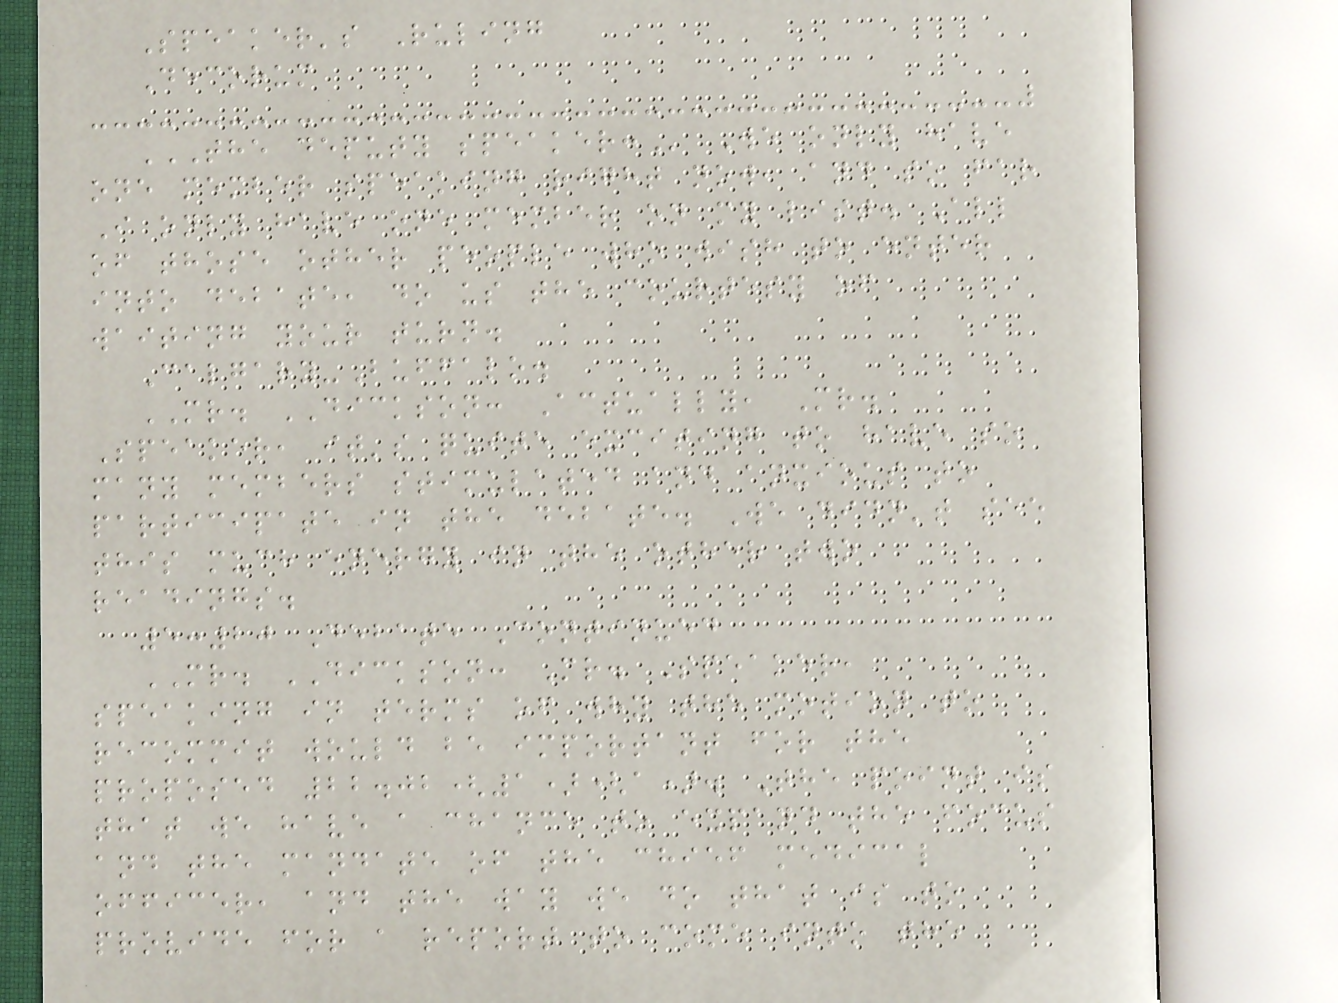Speaker's Ruling
Decorum
THE DEPUTY SPEAKER: We only have
one member speaking right now, and so far
I only have one member on my list. All
of those other people who wish to enter
into debate, do us the courtesy of
waiting your turn.
Calgary-Buffalo.
MR. DICKSON: Actually, Mr.
Speaker, it's quite exciting to have so
many members stimulated and anxious to
participate in the debate. We didn't see
this much energy in the other two
readings.
5:20 Debate Continued
MR. DICKSON: Mr. Speaker,
speaking in terms of why the motion to
recommit would be important for the
proposed 22.02(1)(a). The point is
that we have a chance to expand the focus
and the mandate of the chief medical
officer, and the way we do that is to
provide for a report to come into the
